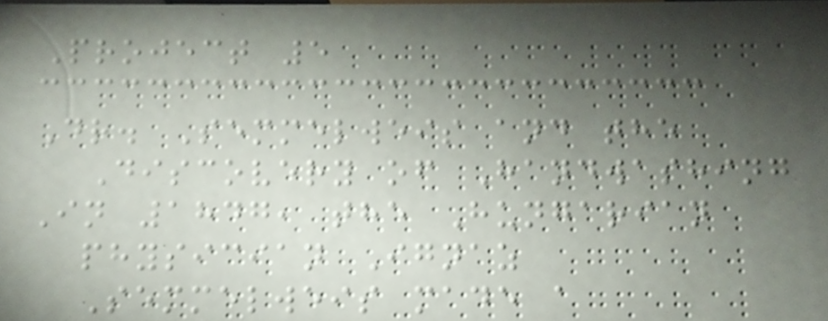Project 5
Dr. Semmelweis and the
Discovery of Handwashing
In 1847, the Hungarian
physician Ignaz
Semmelweis made a
